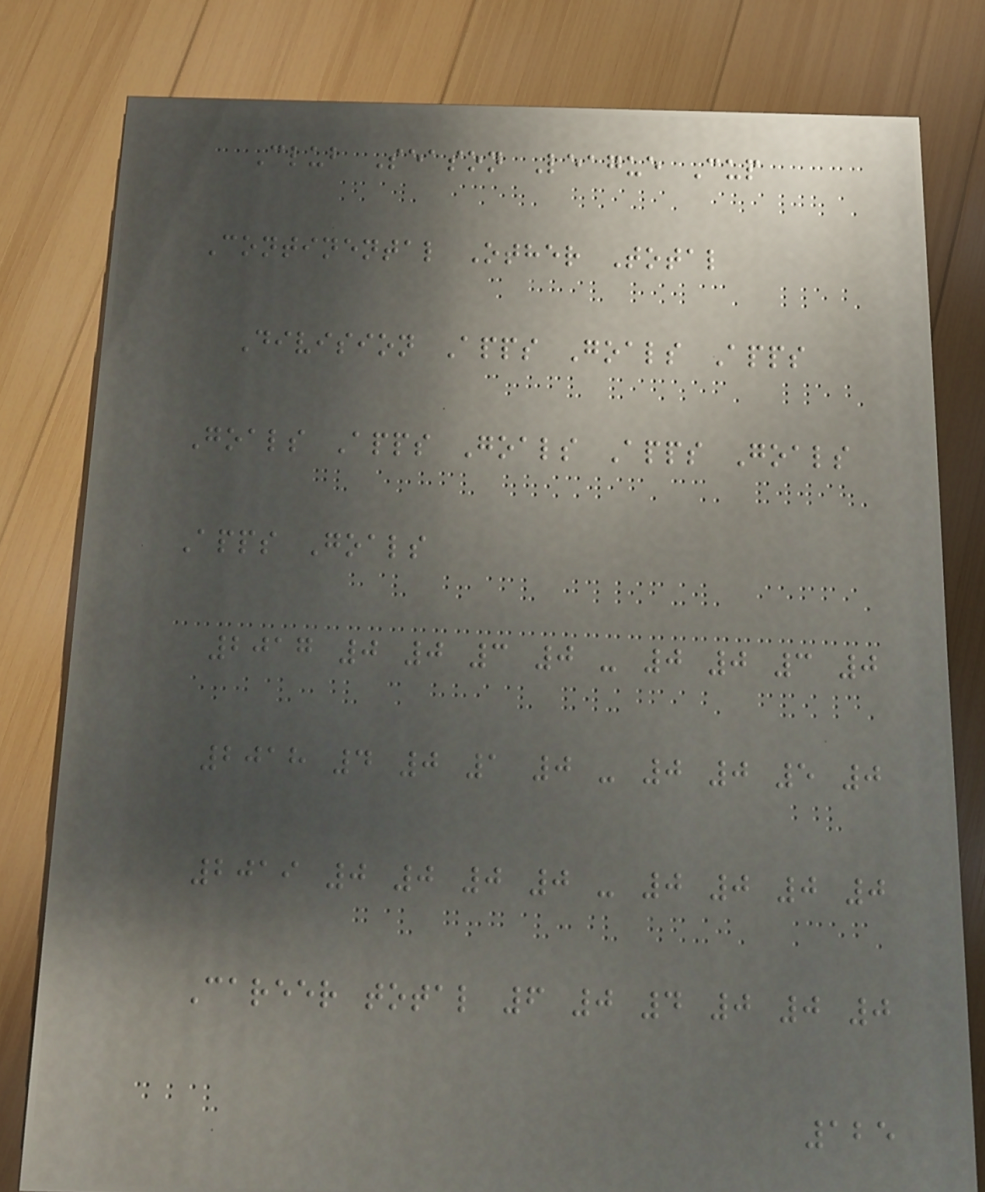Club Season League Cup
Continental Other Total
Division Apps Goals Apps
Goals Apps Goals Apps Goals
Apps Goals
2017 0 0 3 0 - 0 0 3 0
2018 4 0 1 0 - 0 0 5 0
2019 0 0 0 0 - 0 0 0 0
Career total 6 0 4 0 0 0
125
